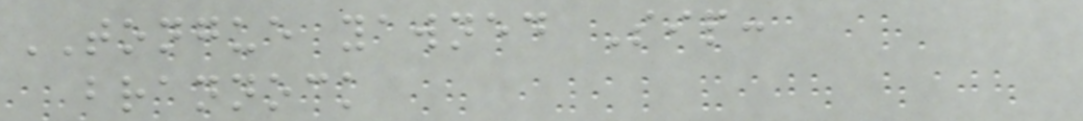TONGUE yawned Sip:
brannock
